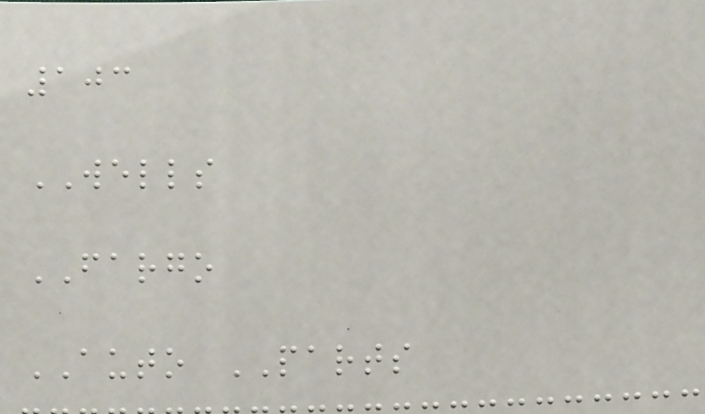103
WELLS
FARGO
AUTO PARTS
